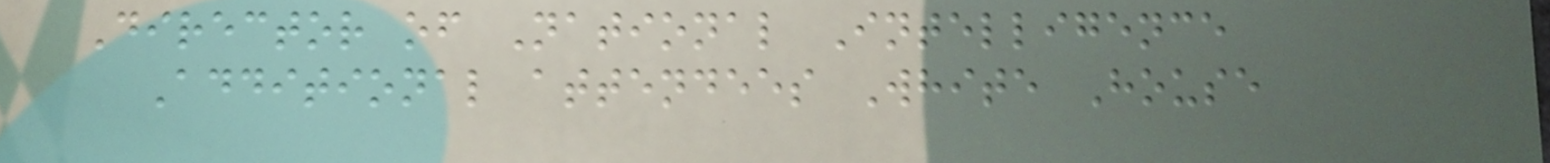Director of National Intelligence
Additional attendees White House
